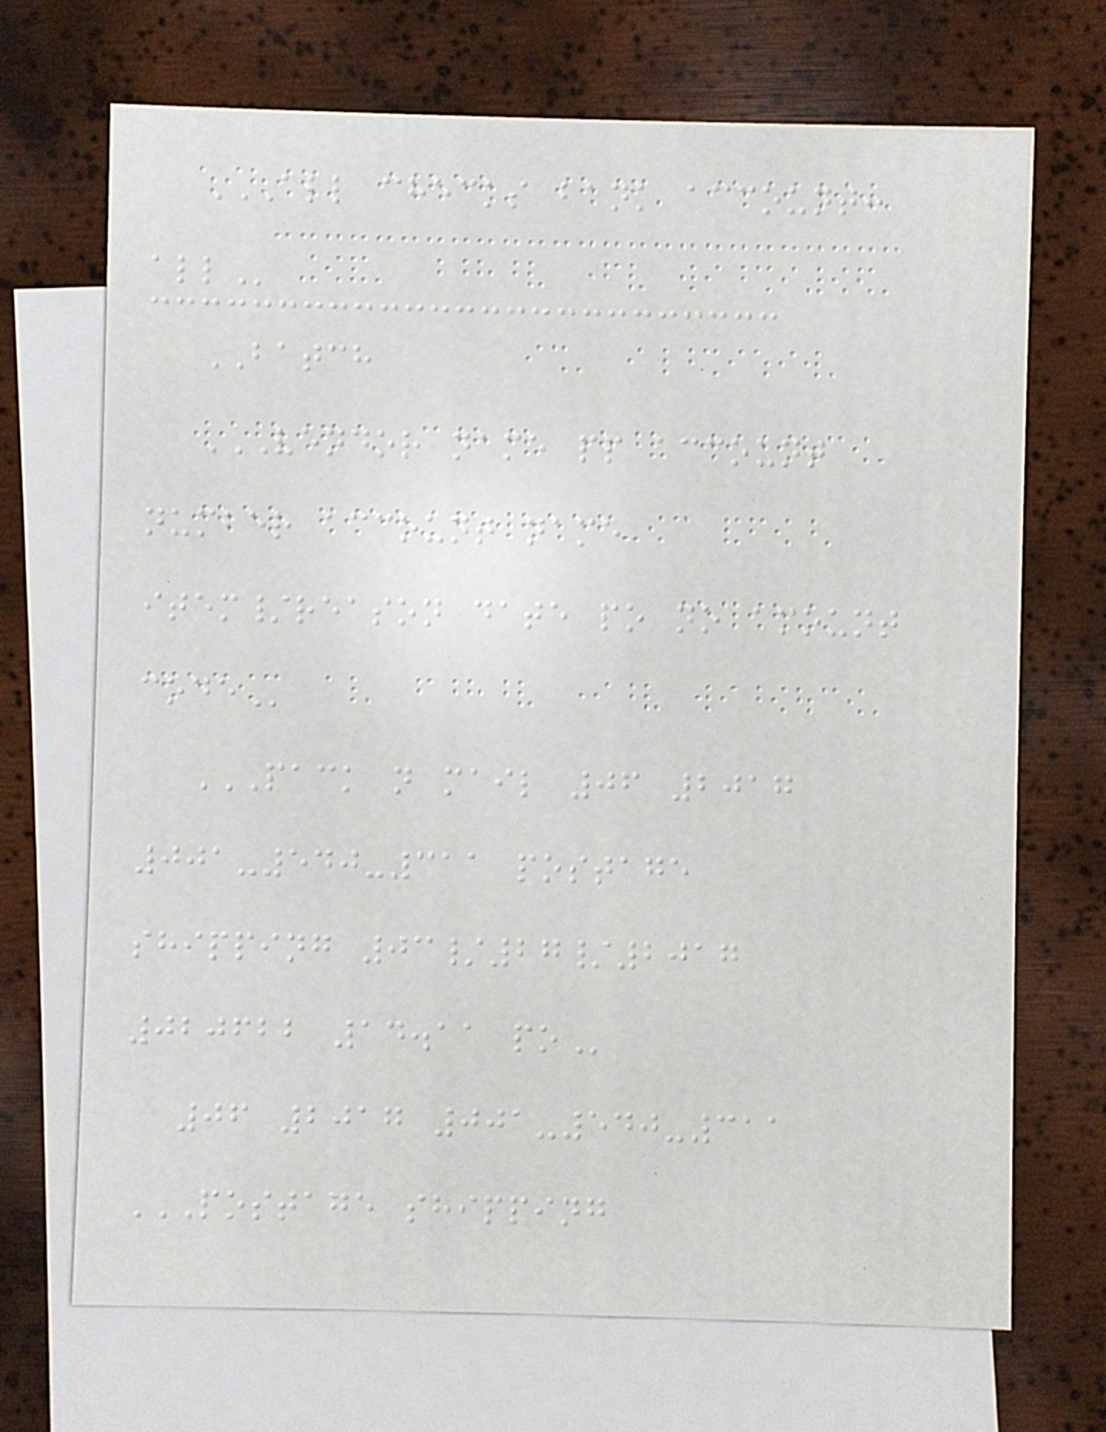ALL CHECKS BANK ACCOUNT:
ALL
BATCH
VENDOR NAME PP ACCOUNT
NUMBER ACCOUNT NAME
ITEM/REASON DATE PO NO AMOUNT
CODE
PACK N MAIL 06 2017
001-540-311 POSTAGE
SHIPPING 03/27/2017
020622 14.11 PO
06 2017 001-540-311
POSTAGE SHIPPING
